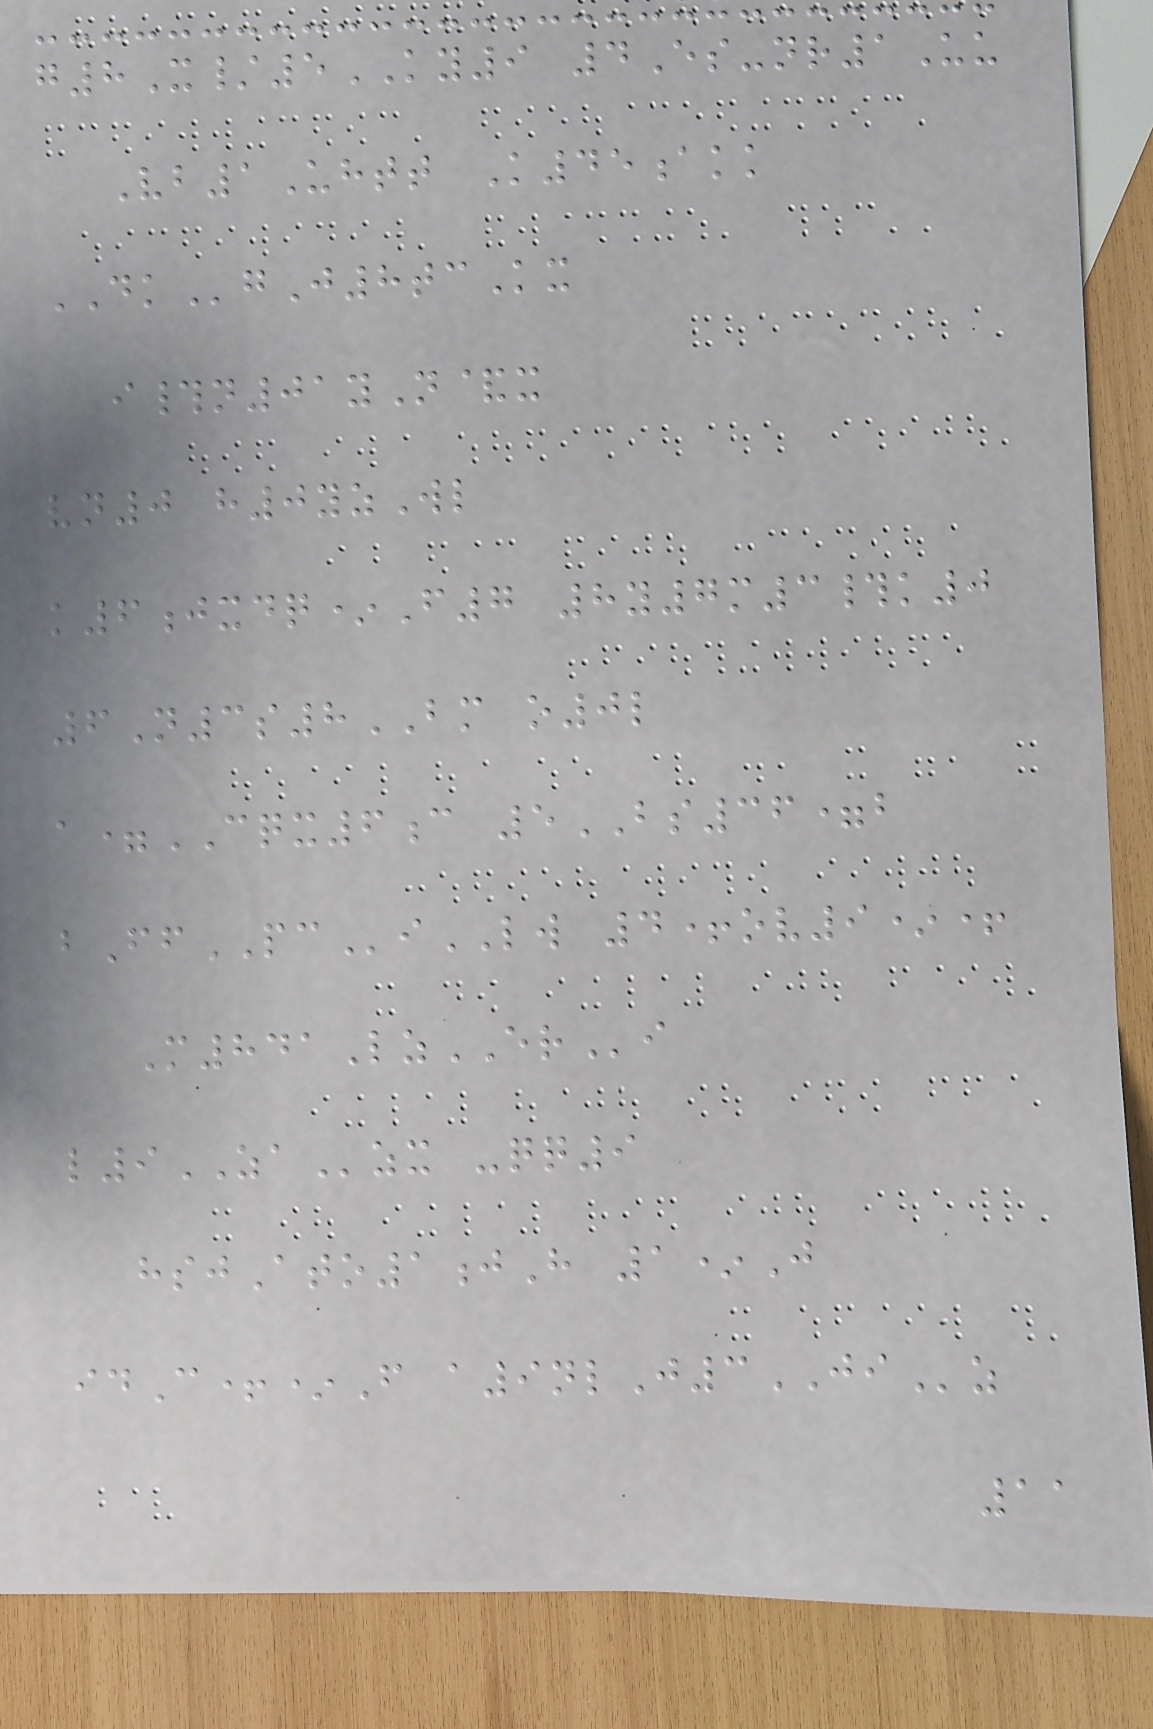g8X/5KY9 4Es-nr1Uu
Vb1Uhtt K45akk
DKgJ8tcKx
i#n01yN&x
vn0 h0yzWl
k6jxdq*F7 8y7m3#k0
6N3s8BM o0l
a=CQX6c 5BS36=b
bFfPCiLW 4+ov9*+
M841LzERi
l9ZAzx -qq9
hsjAto1jH 1*J
idC+*F a9nlJ3JIz
11
